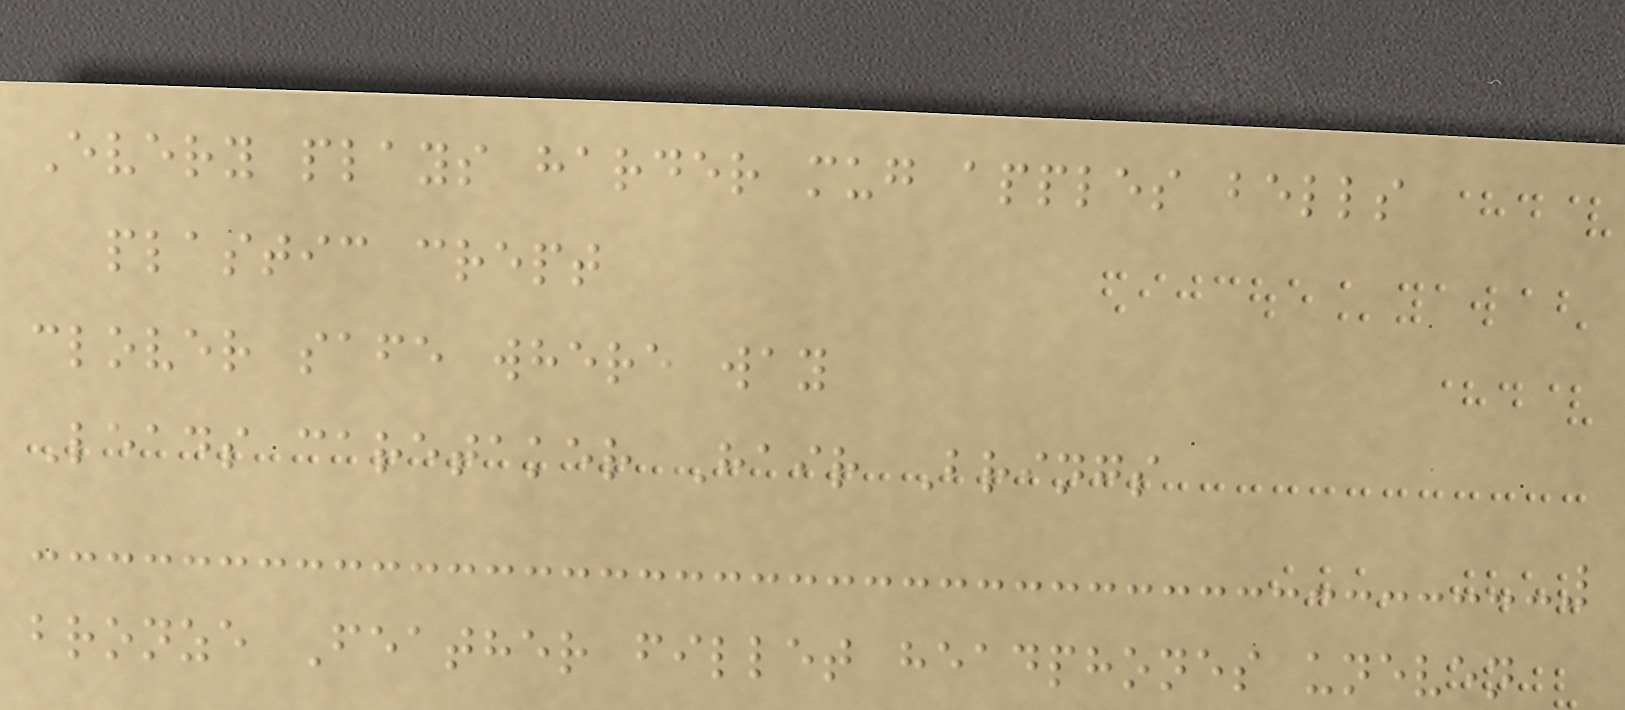Every plays harder mug apples bells
plastic crept
clover safe where way
Leads caretaker Hair Brings
bronze Feather fillet headphones uneven
